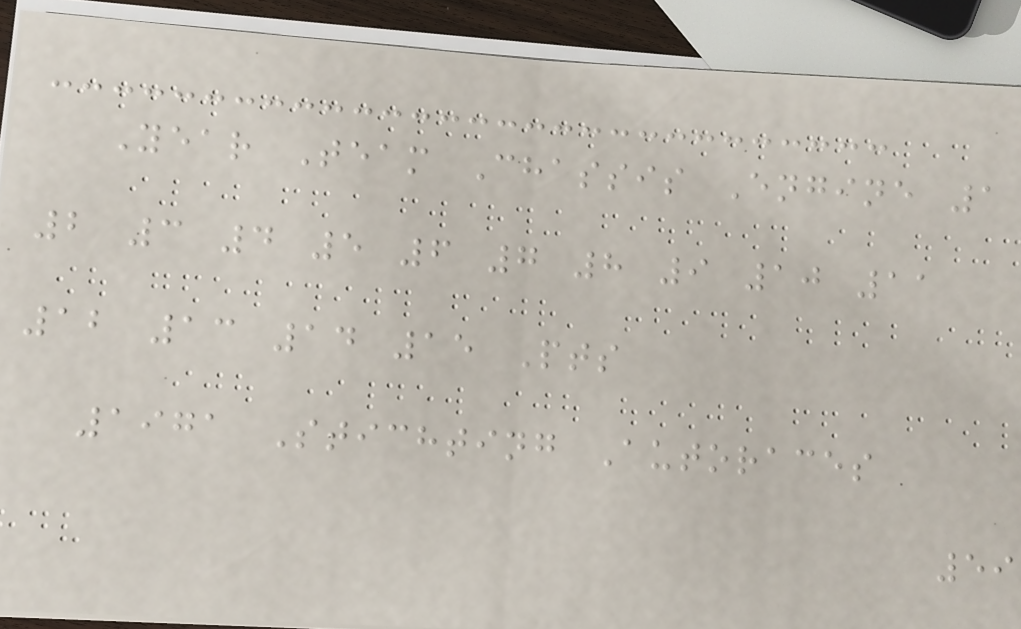Year Team Chassis Engine 1
2 3 4 5 6 7 8 9 10 11
12 13 14 15 Pts
1971 Stichting Autoraces
59
